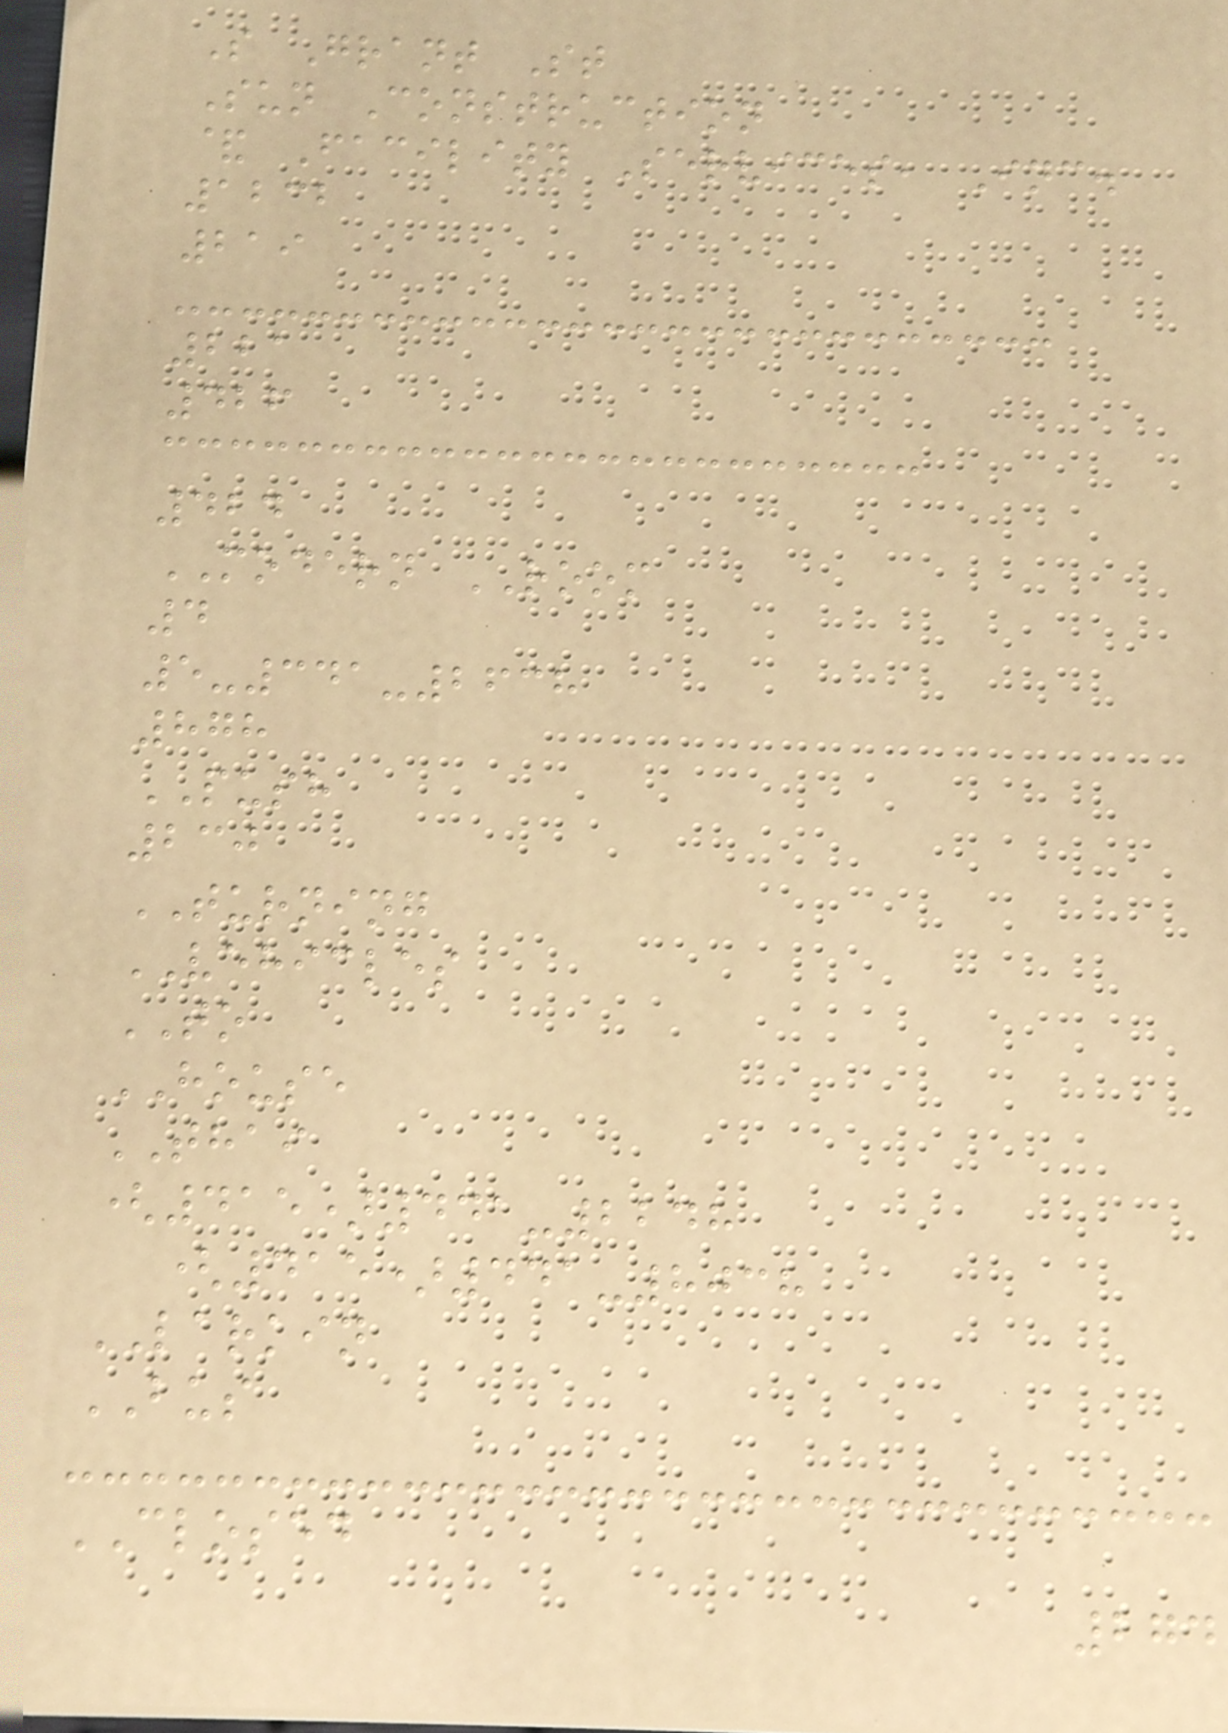S Grant St
Sun Construction
& Facility Services, Inc.
1232
219
221
426
424
MODERN ROOM
4
5-341-2638
878
PUSH
230
TURNING
VEHICLES
TO
HOUSE
THAI
(415)441-2248
(415)441-8038
LARKIN
BUS
CLOSED
274
